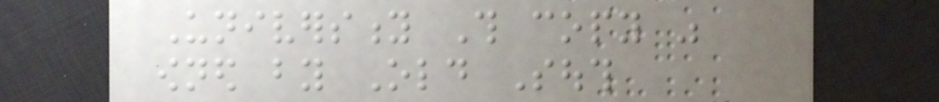University This copy was
owned by Old South
